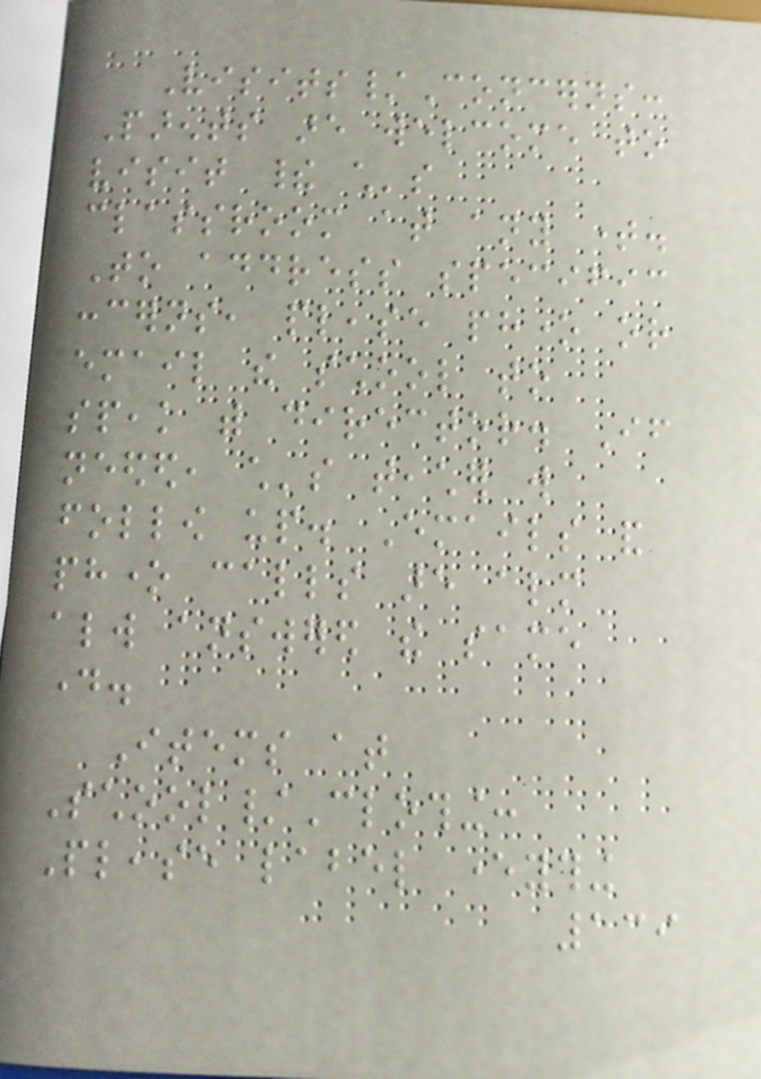Visits/Concerns:
Parents are welcome to
visit their child's
classroom at any time.
To address specific
concerns, please phone or
email the school to
speak with director. If
needed, child's teacher will
follow up. Emails and
phone calls are almost
always answered the same
day.
Items at
School/Clothing:
Please label everything
139
